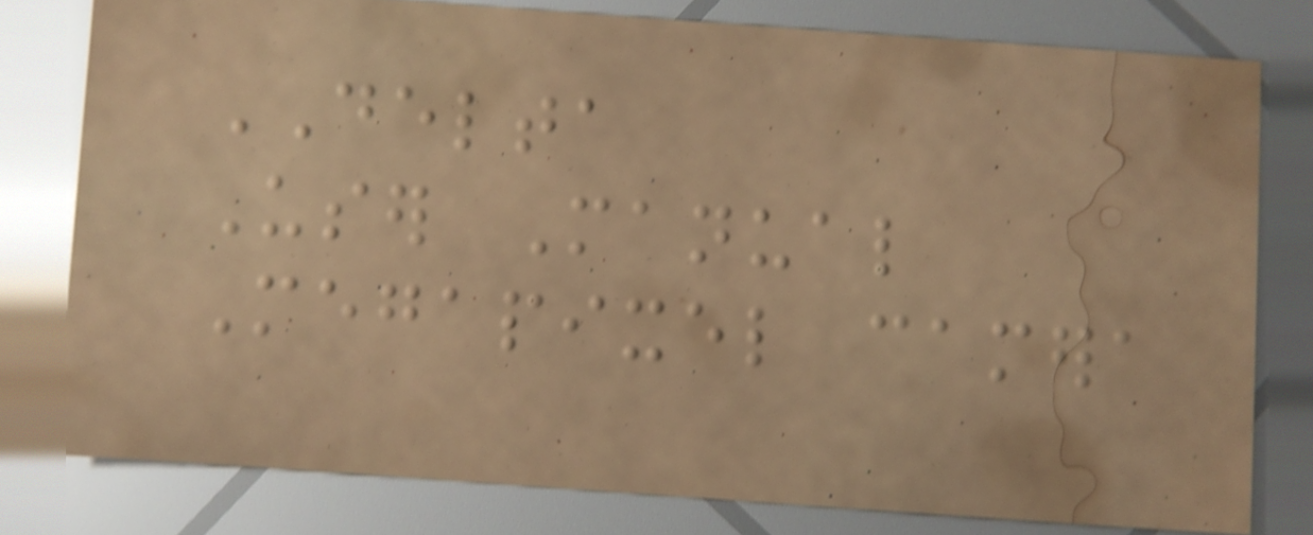DELTA
User Manual
Megapixel camera
